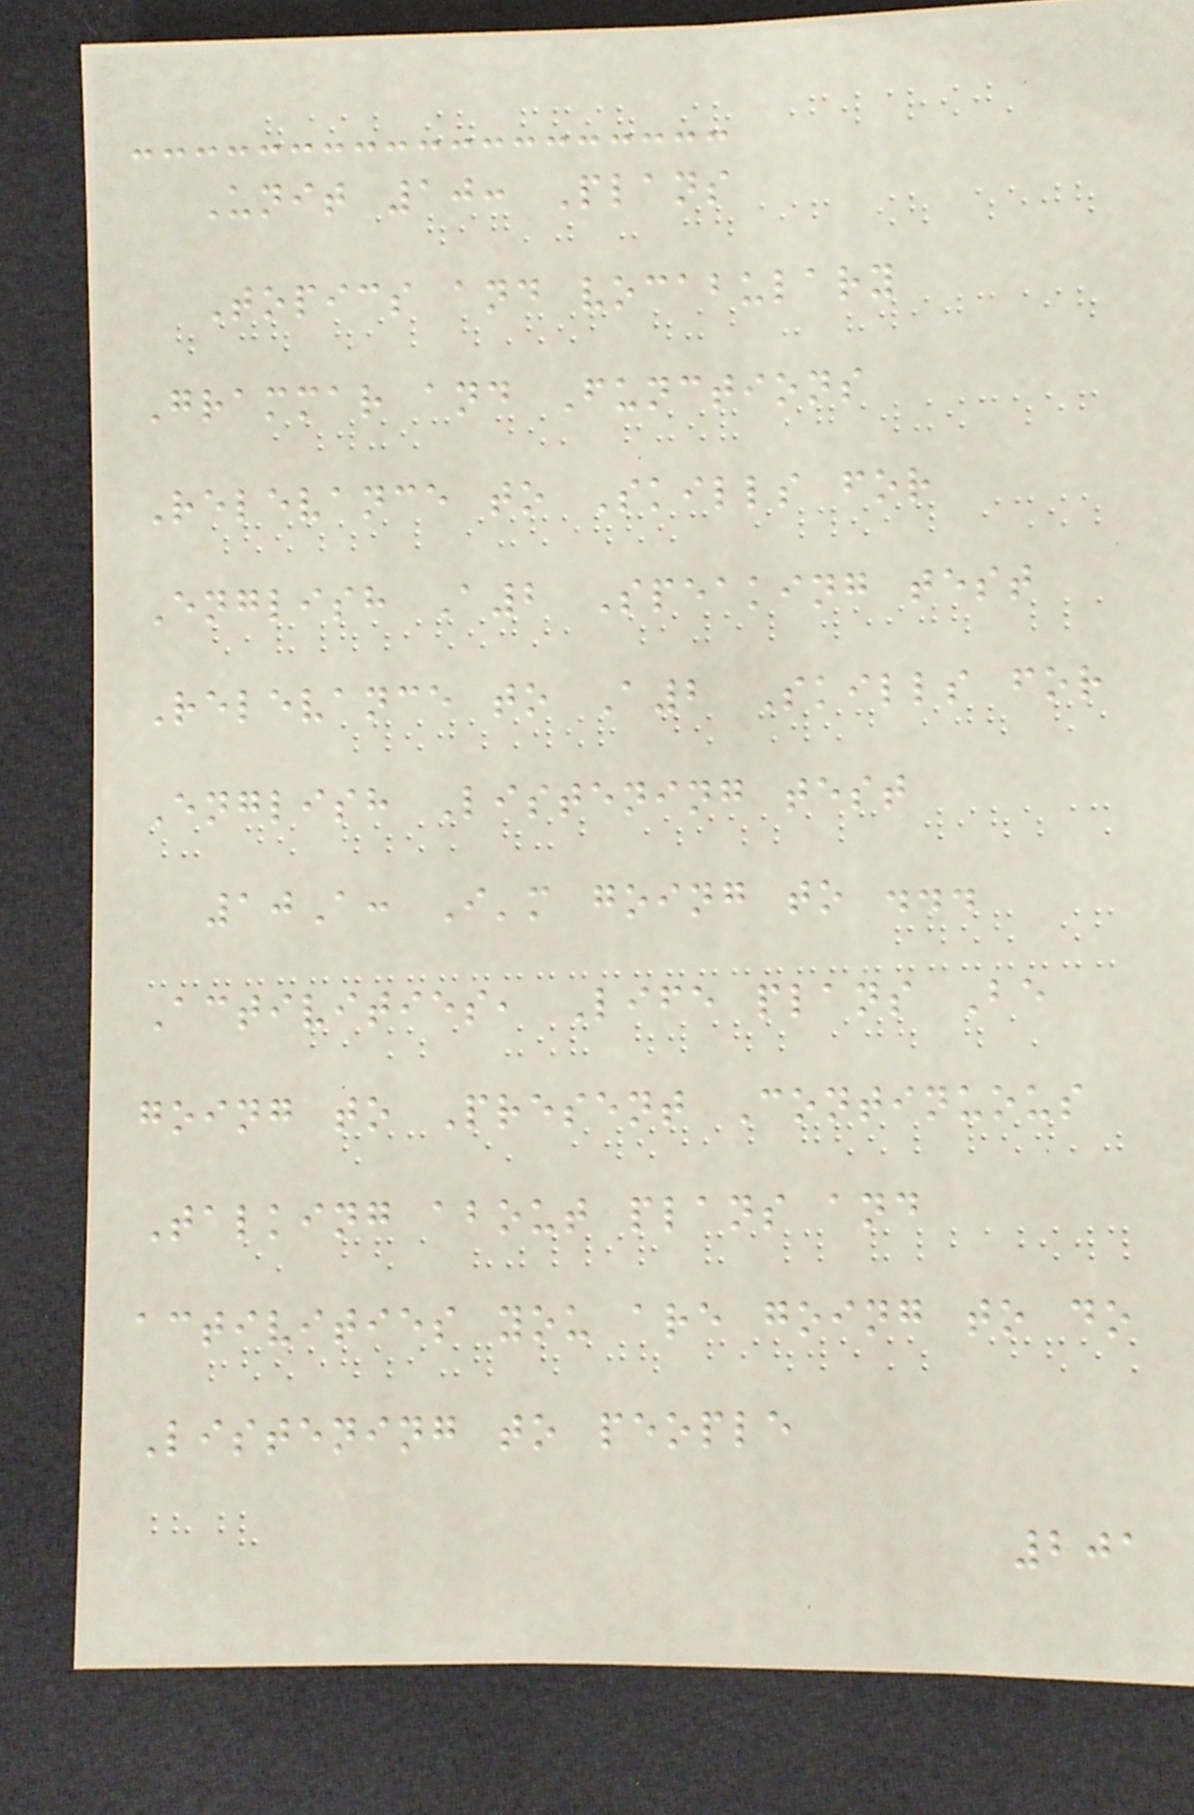Unit 10: Plans
Topics and vocabulary
Grammar and Functions
Relevance to Skills for
English A2 Speaking test
Relevance to A2 Skills for
English Listening test
10A: I'm going to ...
Activities, Life plans Be
going to Present Continuous
Talking about plans and
activities you are going to do
Listening to people
201
